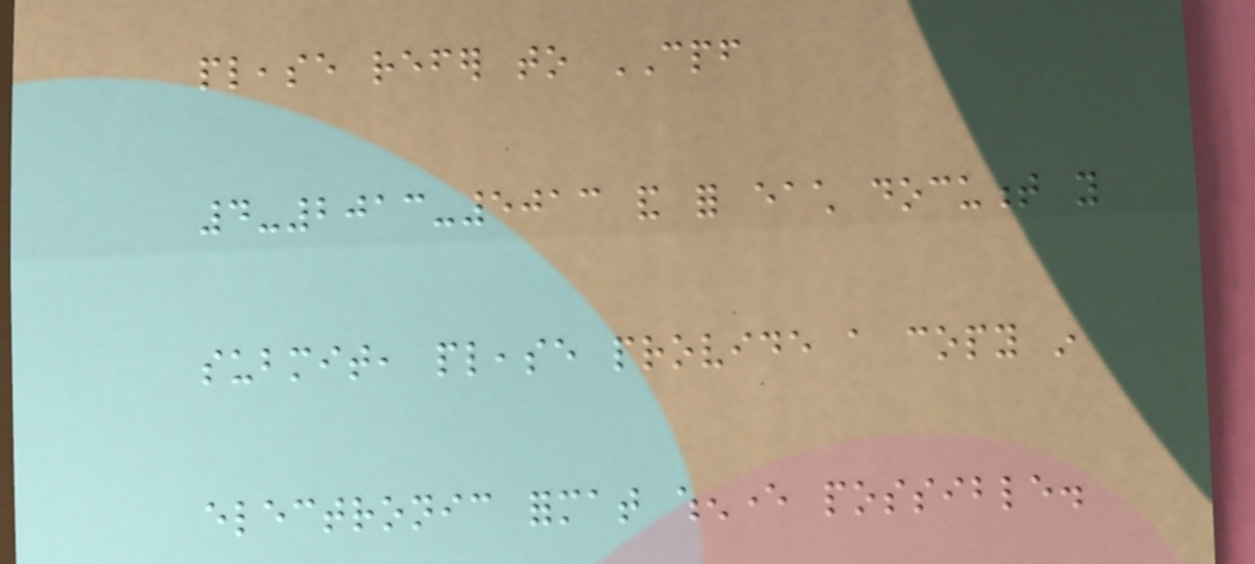please refer to CPF
4-2013-5013 and for each document you
submit, please provide a copy in
electronic format whenever possible.
